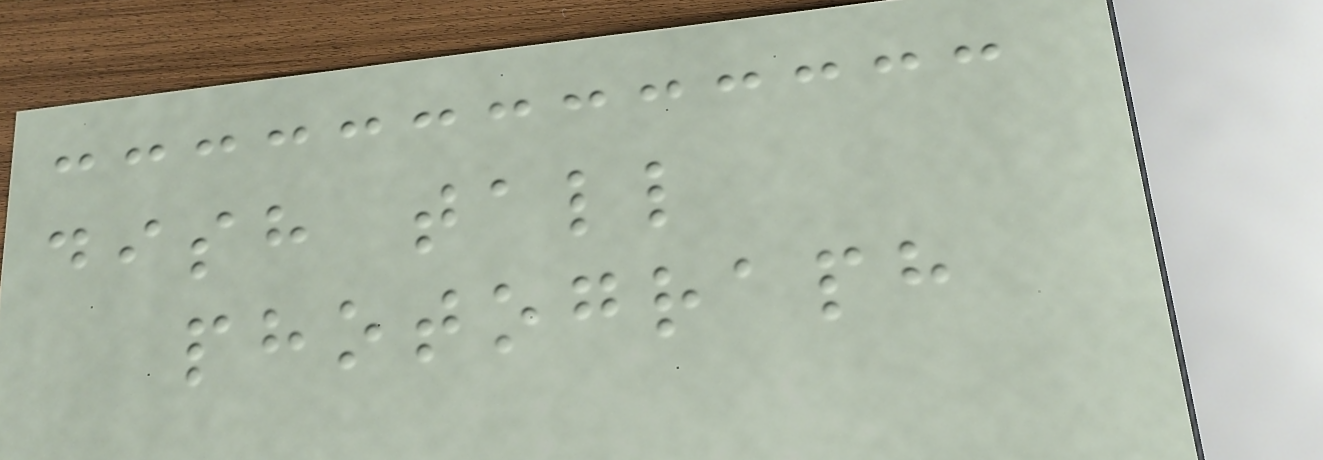dish tall
photograph
